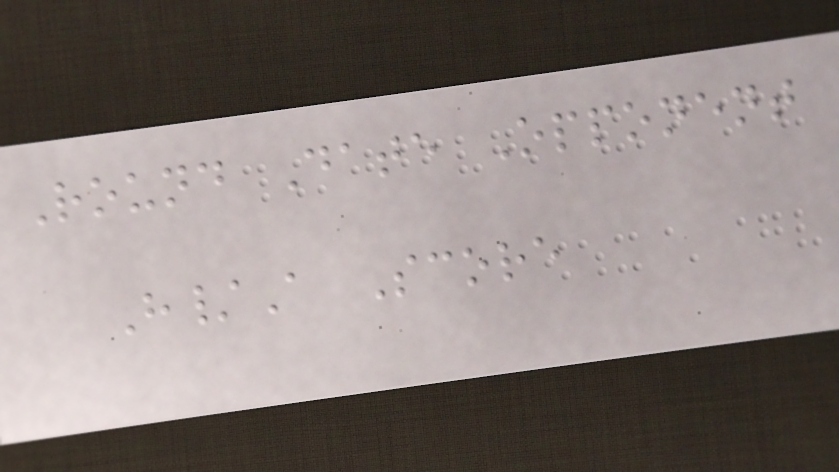Round Date Opponent
H/A Score
